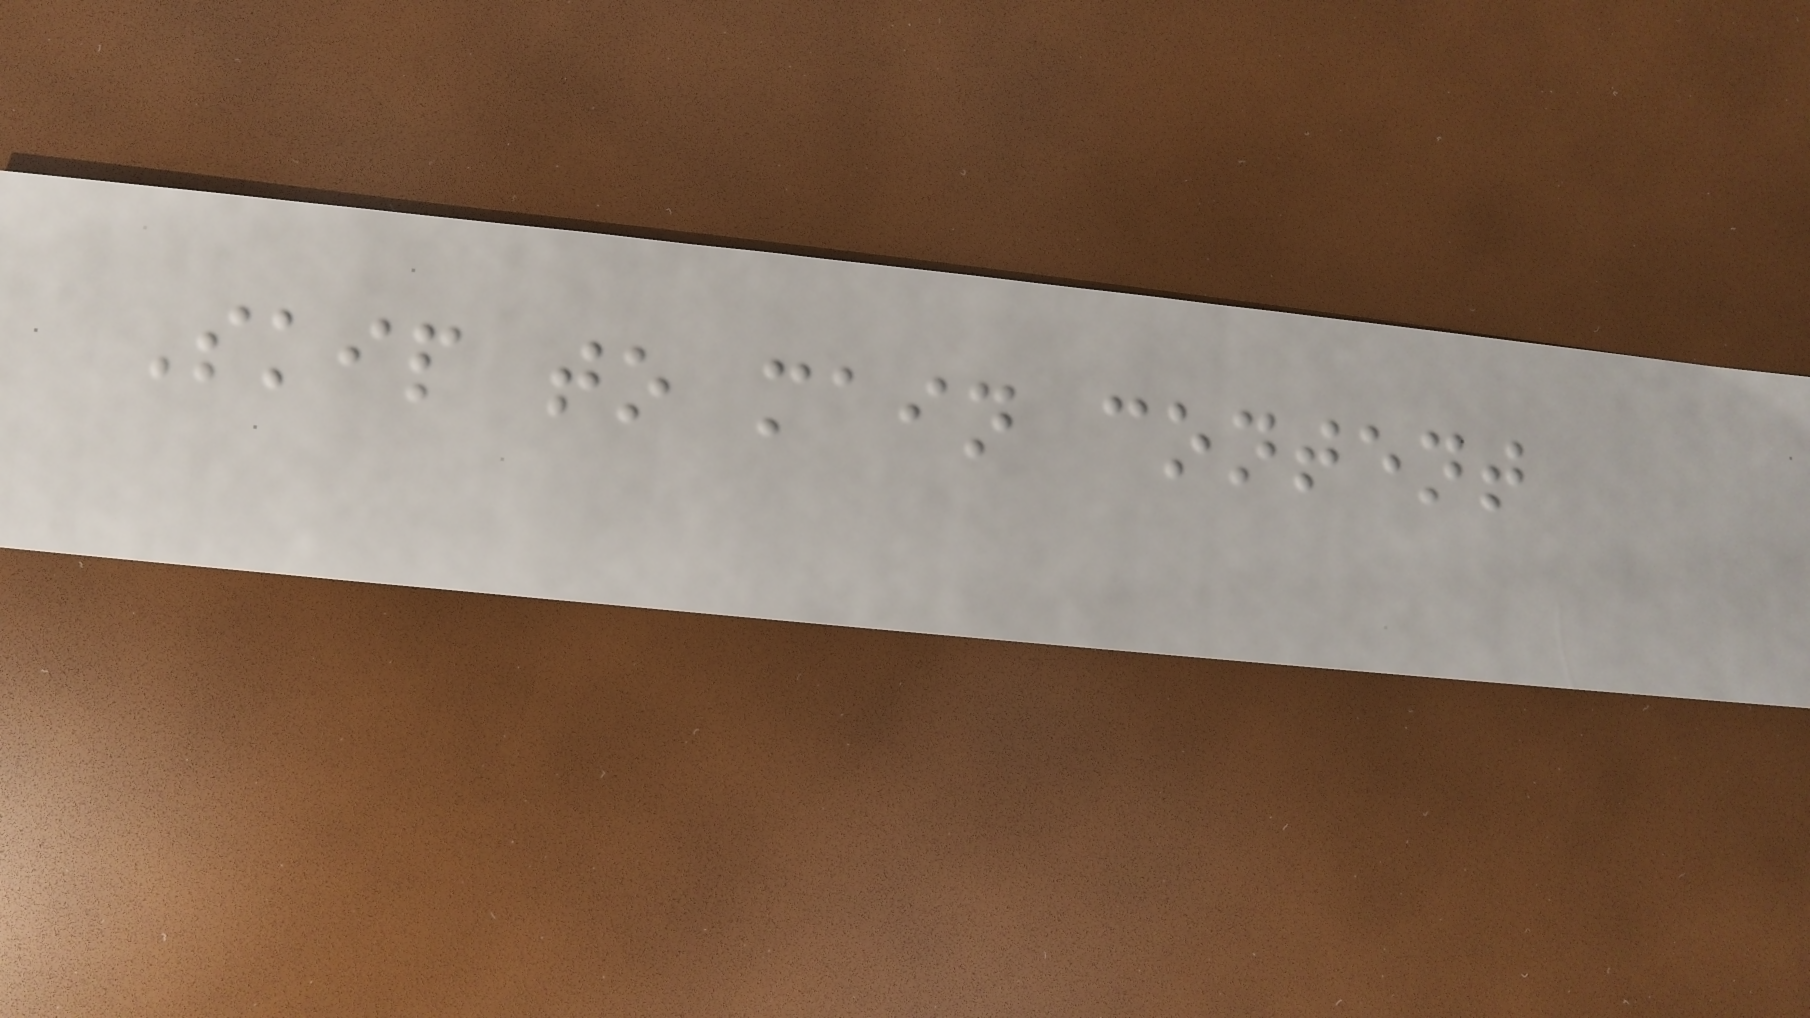Skip to main content
